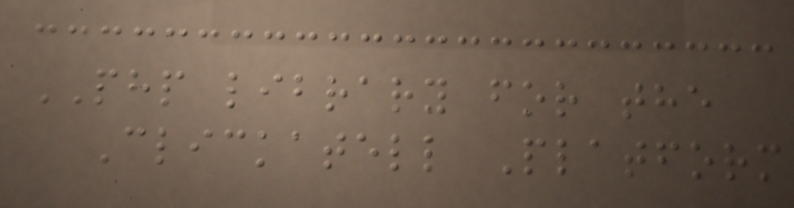PHP library for the
Clickatell Platform
